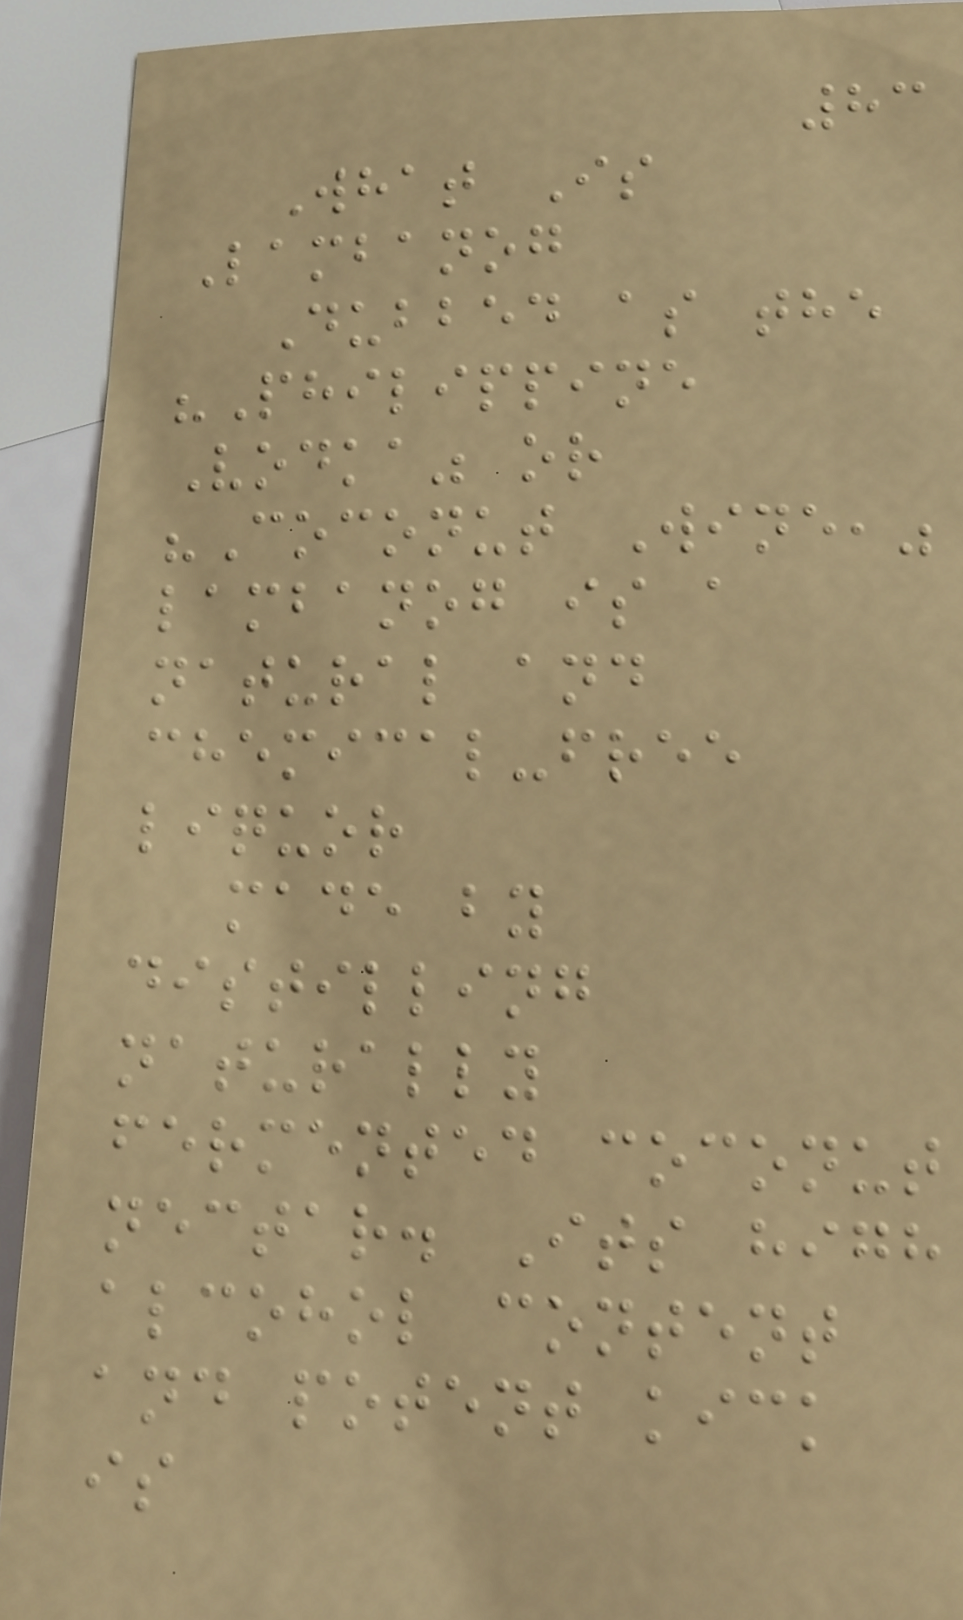83
What Is
Lambanog
Dubbed as the
"Philippine
Vodka" or
"Coconut Wine,"
lambanog is a
natural and
chemical-free
liquor
made by
distilling
naturally
fermented coconut
nectar. Its high
alcohol content
and potent kick
is
